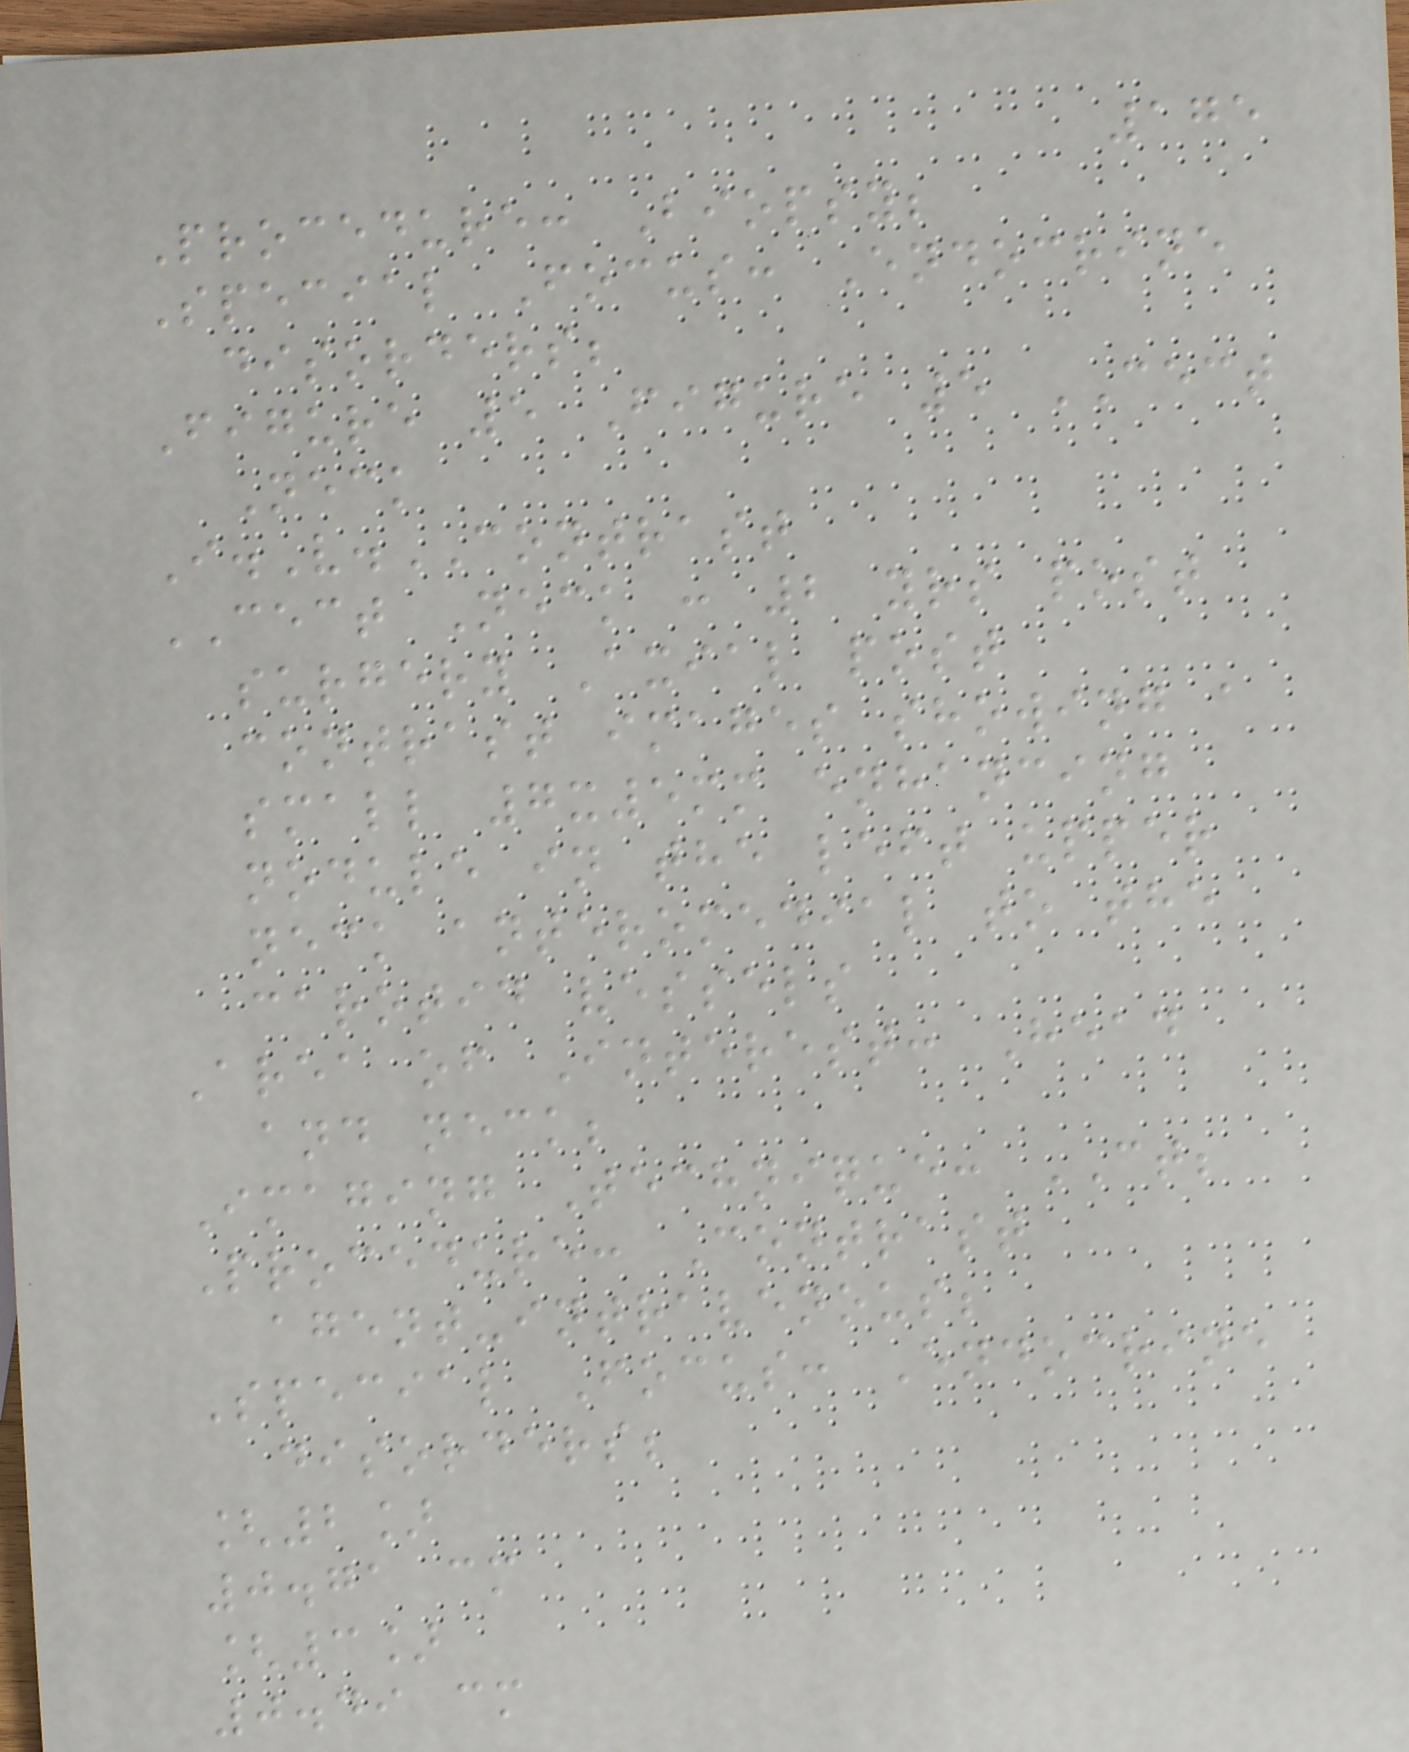175
Procedure: Biopsy;
Special Focus: Endocrine
disorders;
Figure 5 Figure 5 CECT
Neck
I.V.CONTRAST
CECT Neck : 2 yrs post
surgery Axial post
contrast images showing a
small 7x5mm enhancing
nodule in the left upper
neck anteromedial to the
carotid vessels
Area of Interest: Head
and neck;
Imaging Technique: CT;
Procedure: Contrast
agent-intravenous;
Special Focus: Endocrine
disorders;
[2]
0.71 cm
[3]
0.49 cm
